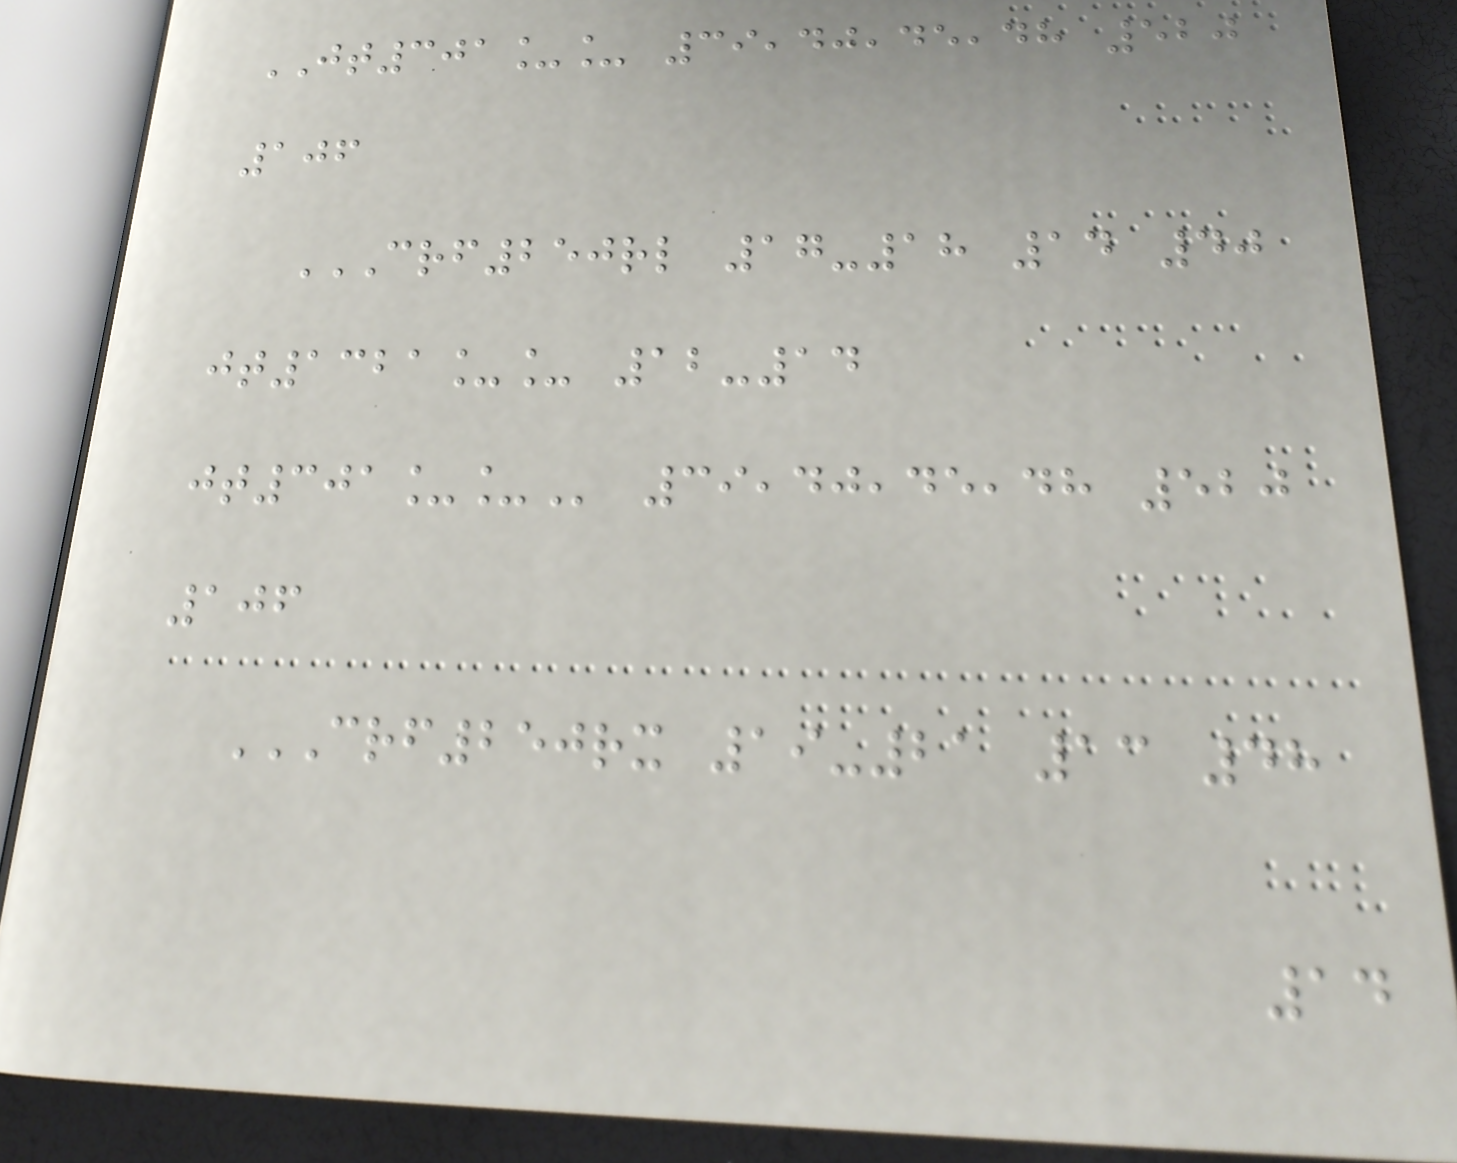JT301__ 39,40,45,48 520
106
CRF250RL 17-18 14 40
JT1321__ 12-14
JT301__ 39,40,45,48 520
106
CRF250RX 19-21 13 48
14
